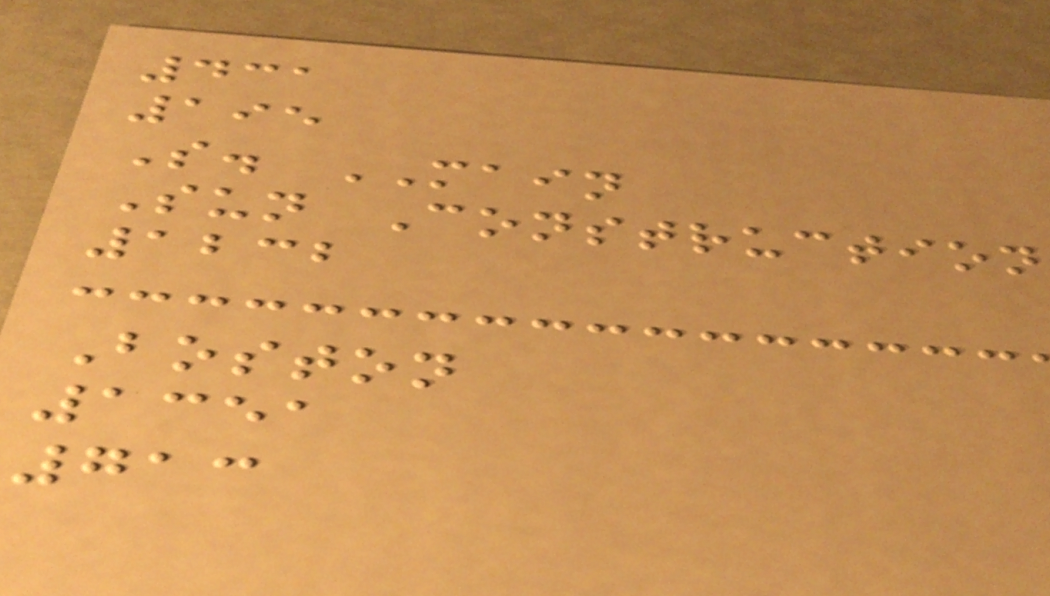431
195
S. MAIN
Sun Construction
1232
Boston
1351
713
